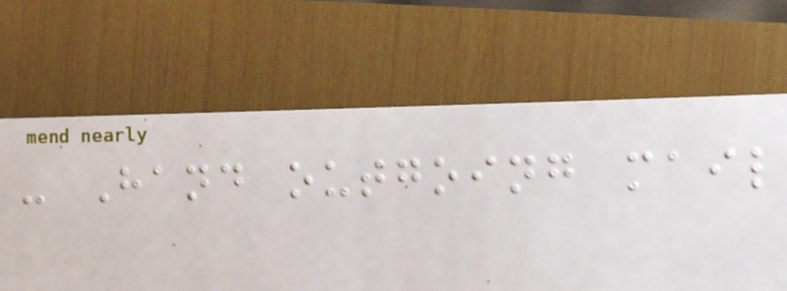- Hand outgoing mail
